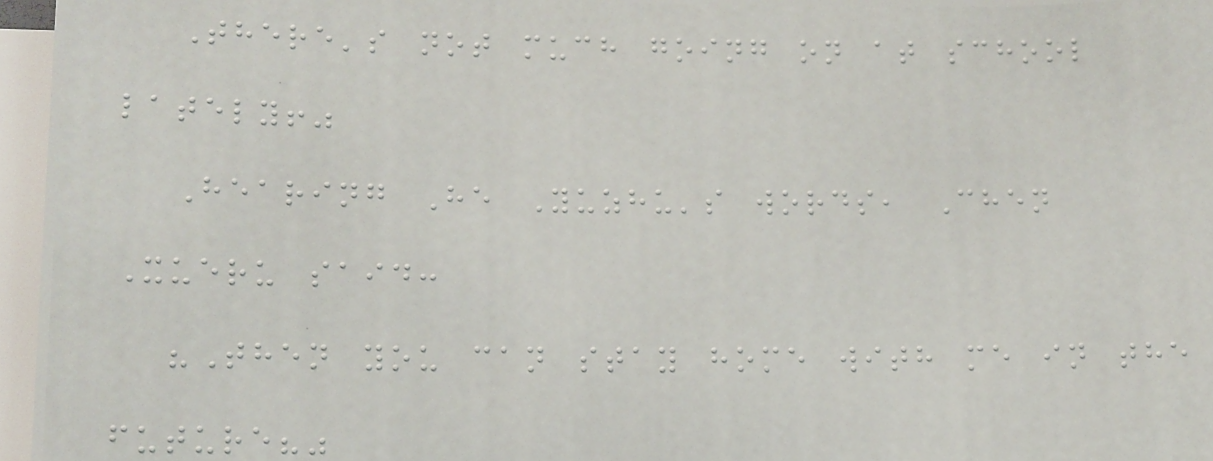There's not much going on at school
lately!"
Hearing He Yuzhu's words, Chen
Xueru said:
"Then you can stay home with me in the
future?"
